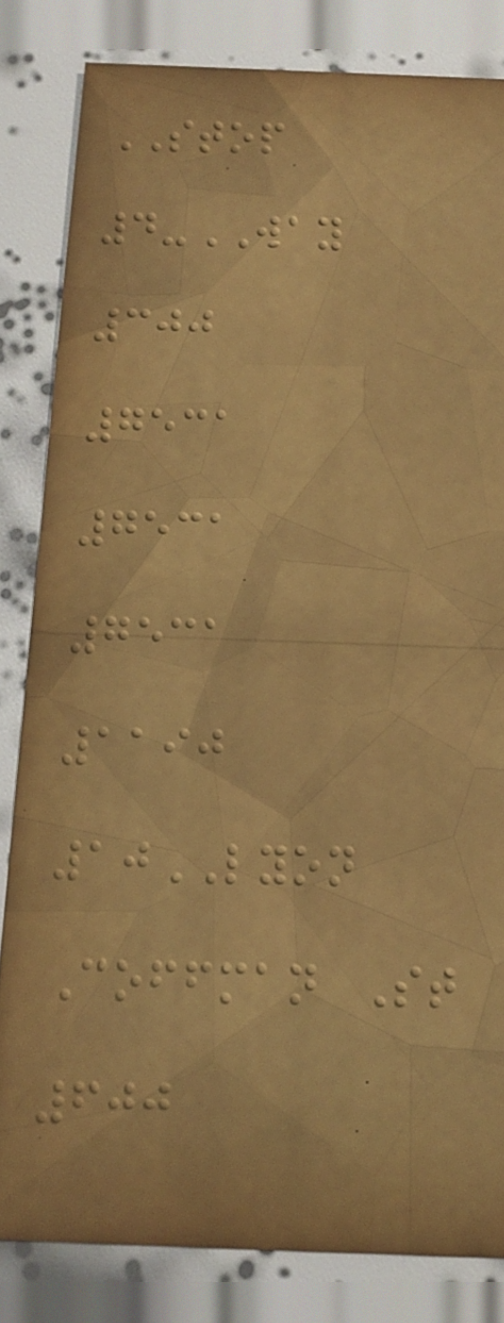STOP
4-WAY
300
7531
7531
7531
1190
10LYON
Coffman St
600
